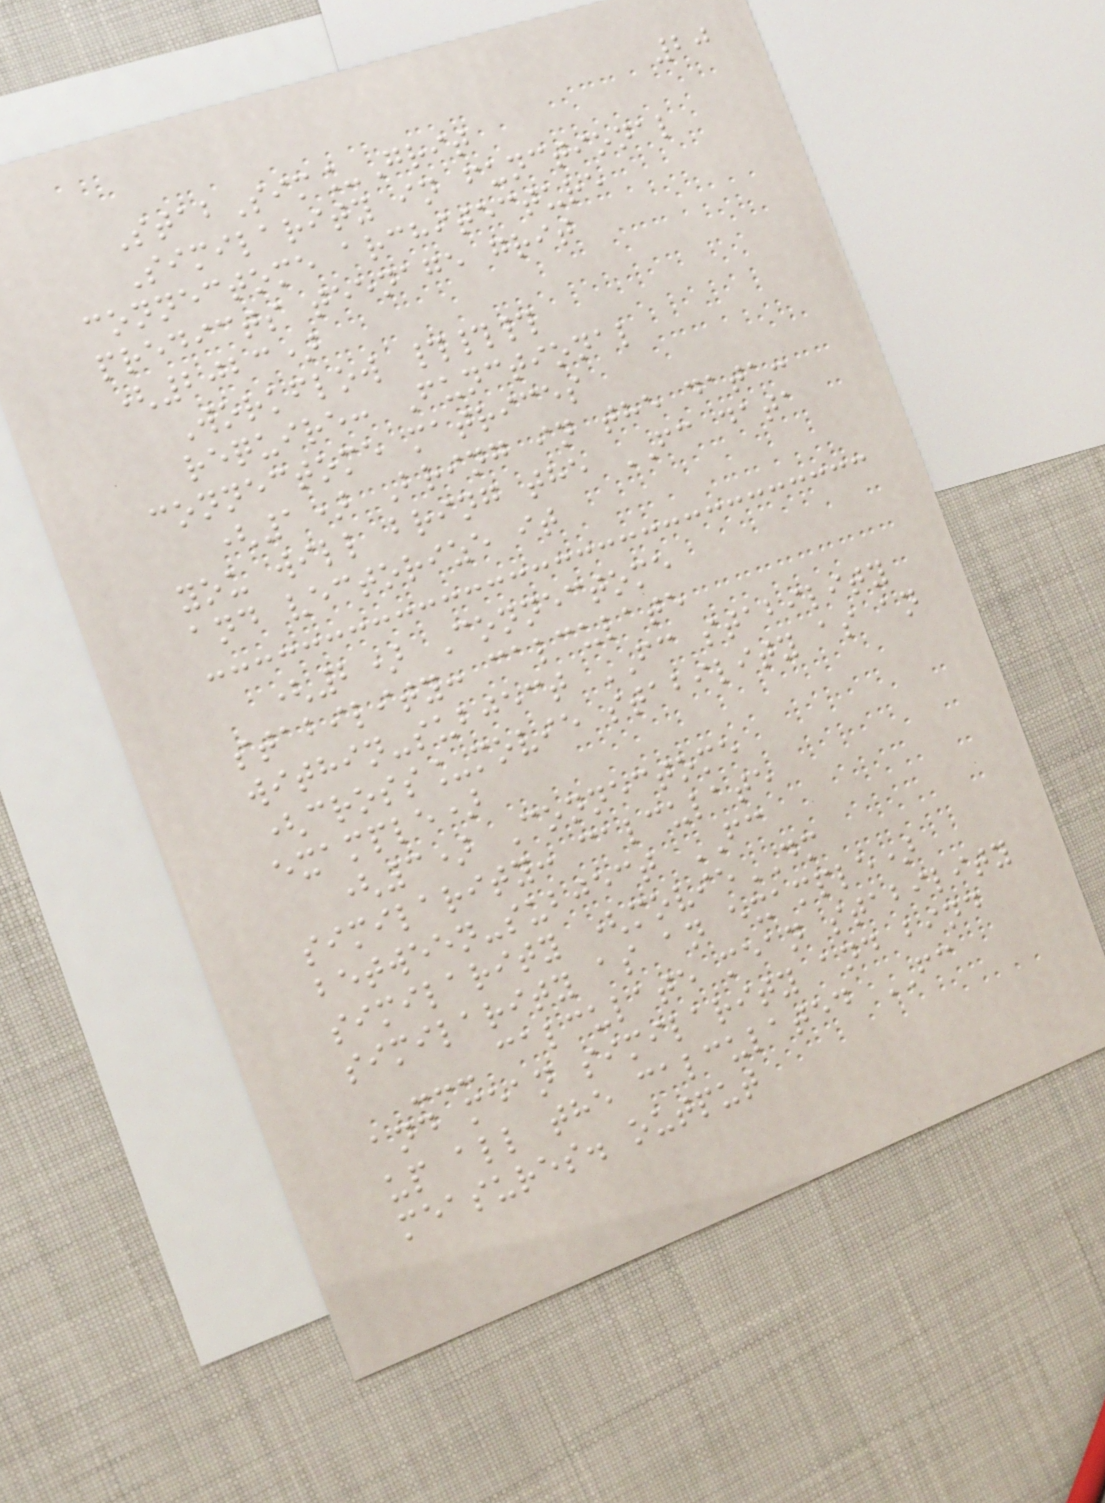20
StabSim_Grit
Similarity in functional
connectome architecture
predicts teenage grit
(2023)
Workflow ###
require: Functional
connectome matrices
(1) Bring in the data:
you will bring the FC data
and vectorize it
(2) Connectome
stability: calculate
within-subject FC stability
(cross_movie stability as an
example)
(3) Connectome
similarity: calculate
between-subject FC
similarity (movieDM
similarity as an example)
--- calculate mean stability
and mean similarity and bind
up all the calculated FC
measures. output
